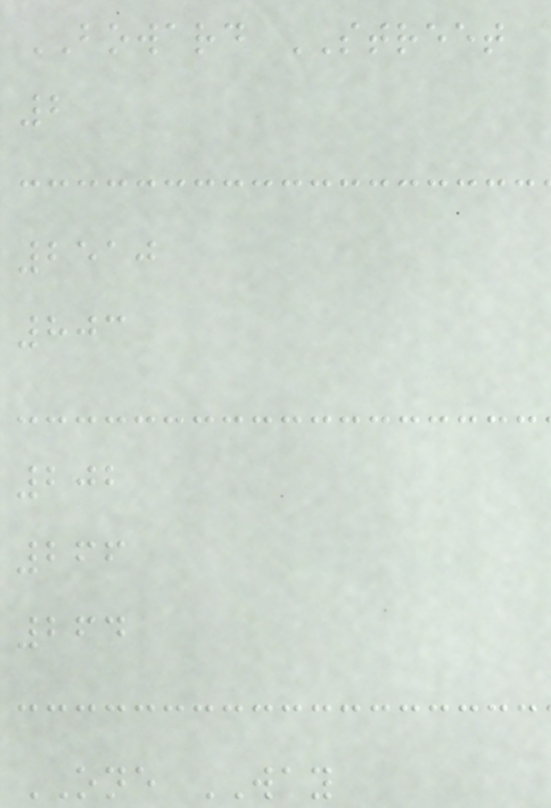BOWARD STREET
2
2510
803
202
266
264
ONE WAY
